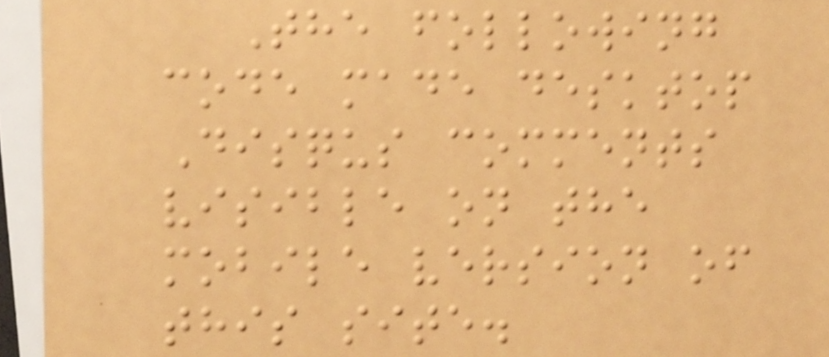The following
code made desktop
Disqus comments
visible on the
mobile version of
this site.
